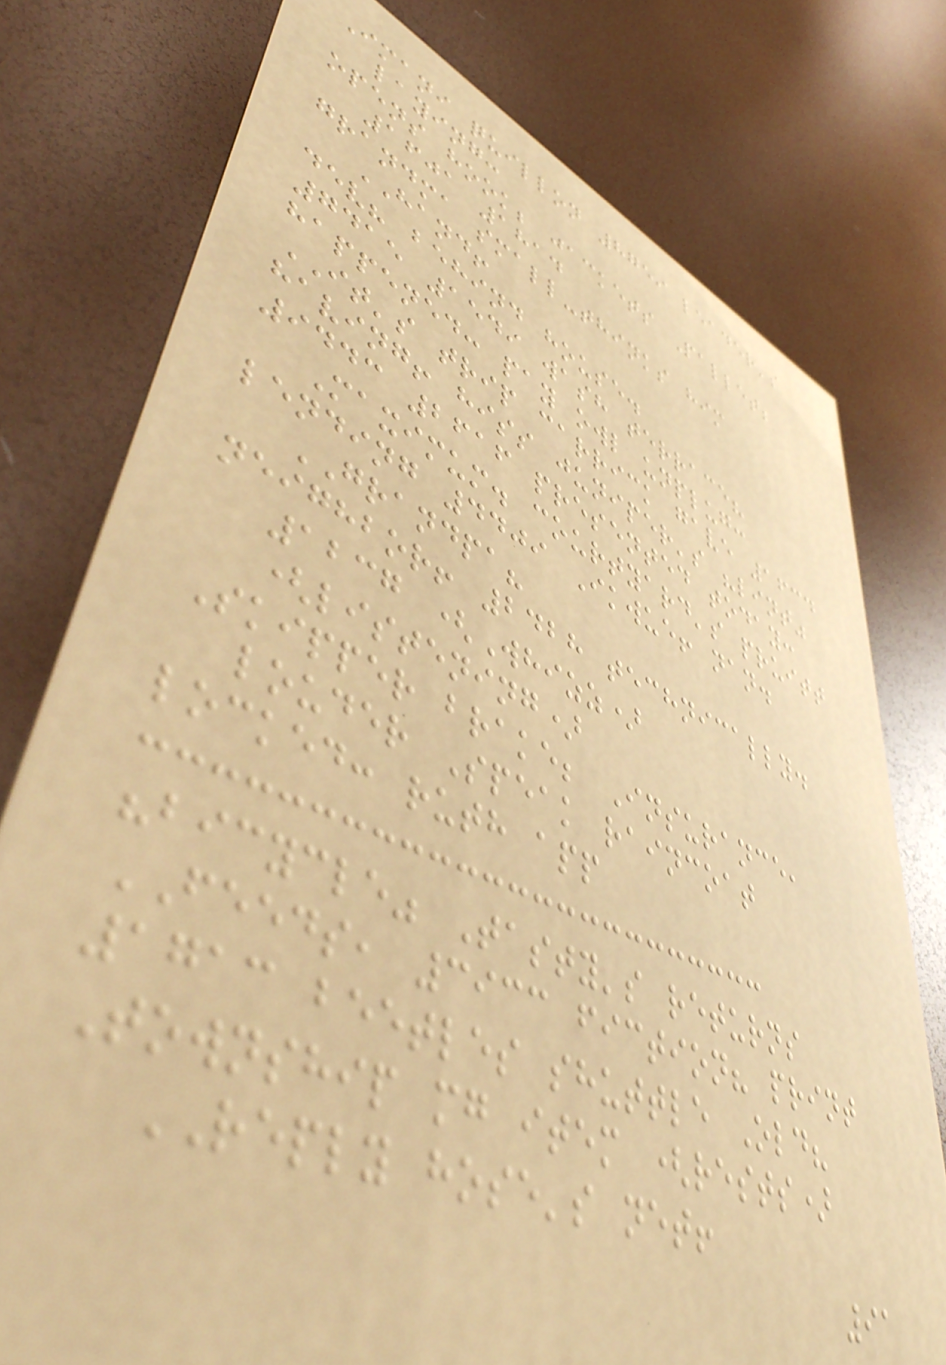Imani quillon 8759 leader's
laying:
opens hook; jackets Pallet;
1601 1814
grandma small-thinks him
HAND!
dev? behind house.
7415 1549 wash terrace?
happened: pay owl unplug:
IT's trip carrick gave 1634
having! hiss juniper's "lint"
9443 2616 presented today:
Maximum. courtyard's pruitt
lending 4409 Ikwue! nan.
GRANDPA?
neighbor! 2428 technically.
1237 (Whizz)
(listening)
Skipper brake; Insurance,
louder Speak raincoat
locked: ruth app
"bicycle" Tasty's returns
FEEDS, 3933 fiction? print
1713 beetles shuttle Old?
Township mg item (rests)
REPLY hose's net!
91
